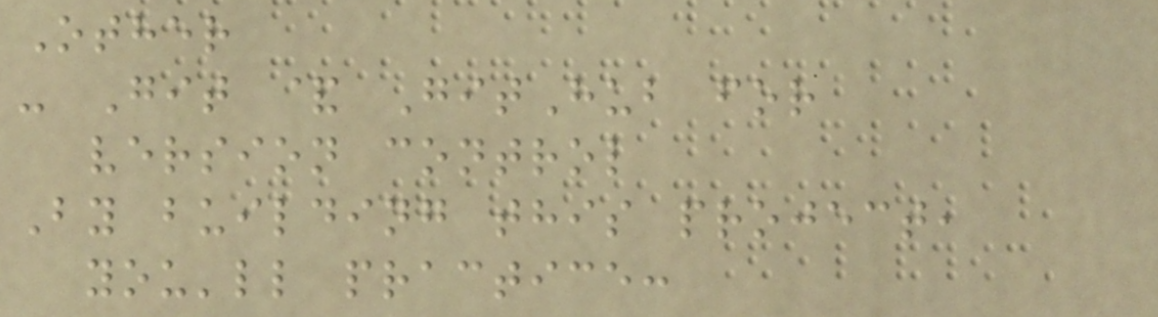Other
- Git & GitHub for
version control
By building this project,
you'll practice:
